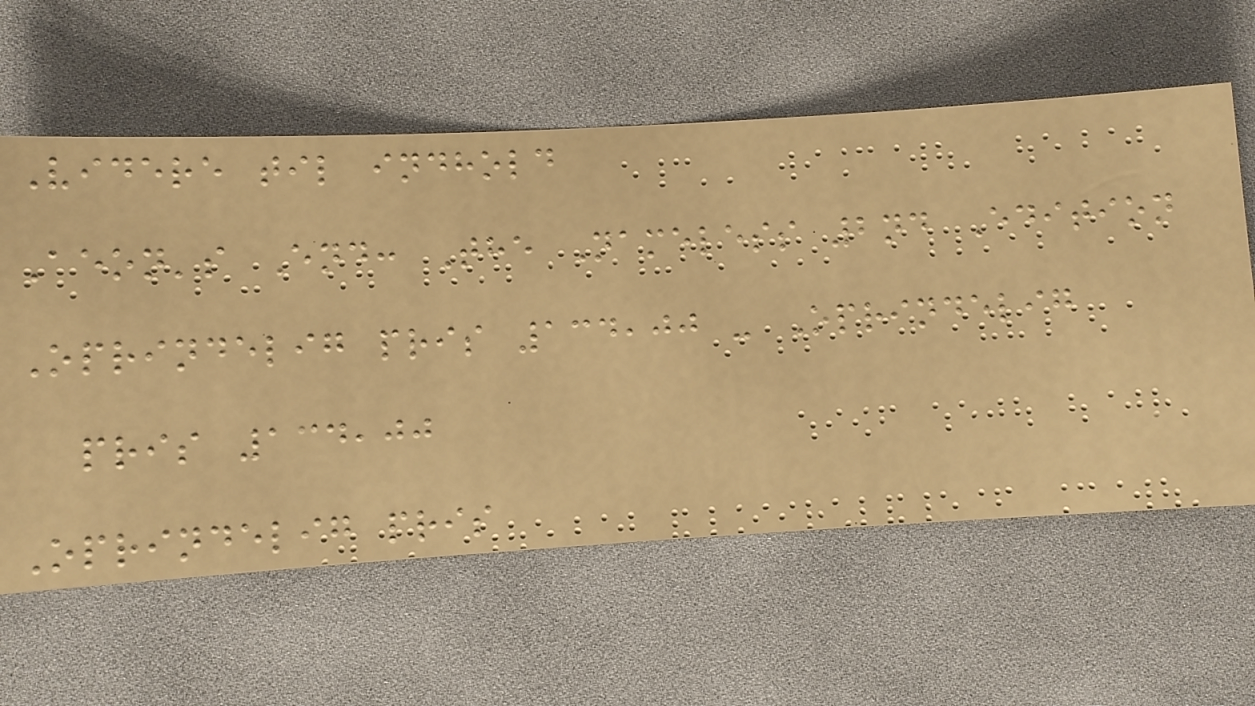Videre til indhold
Aeon's End: The Nameless 2nd Edition
Oprindelig pris 134,00 - Oprindelig
pris 134,00
Oprindelig pris
